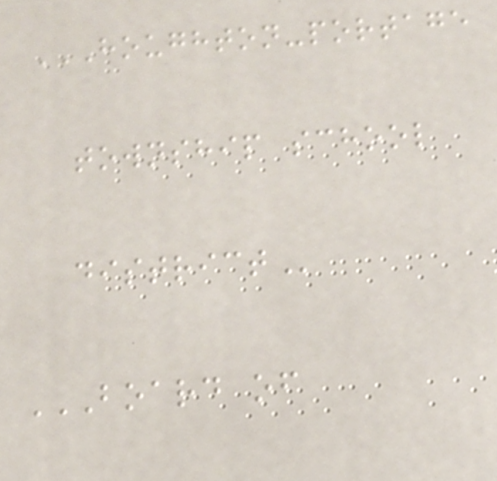HOUGHTON-PORTAGE
TOWNSHIP SCHOOL
DISTRICT
BOARD OF
